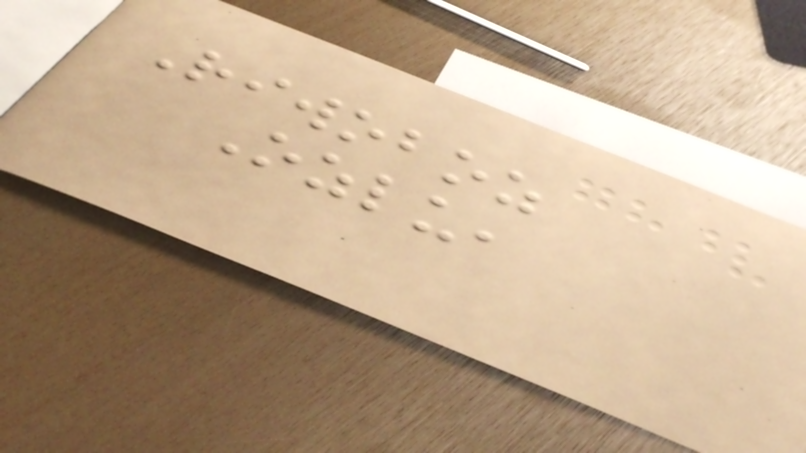Riwoboz
Ozlu,
